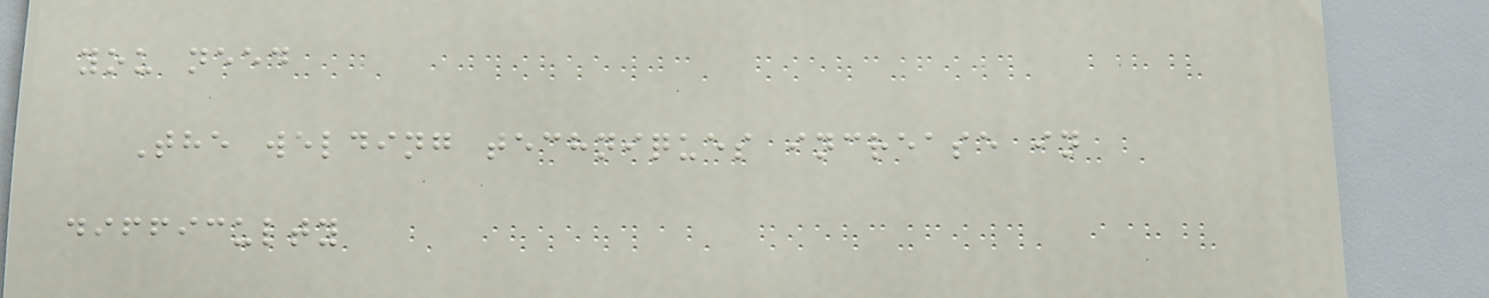you need
The welding techniques increase in
difficulty
